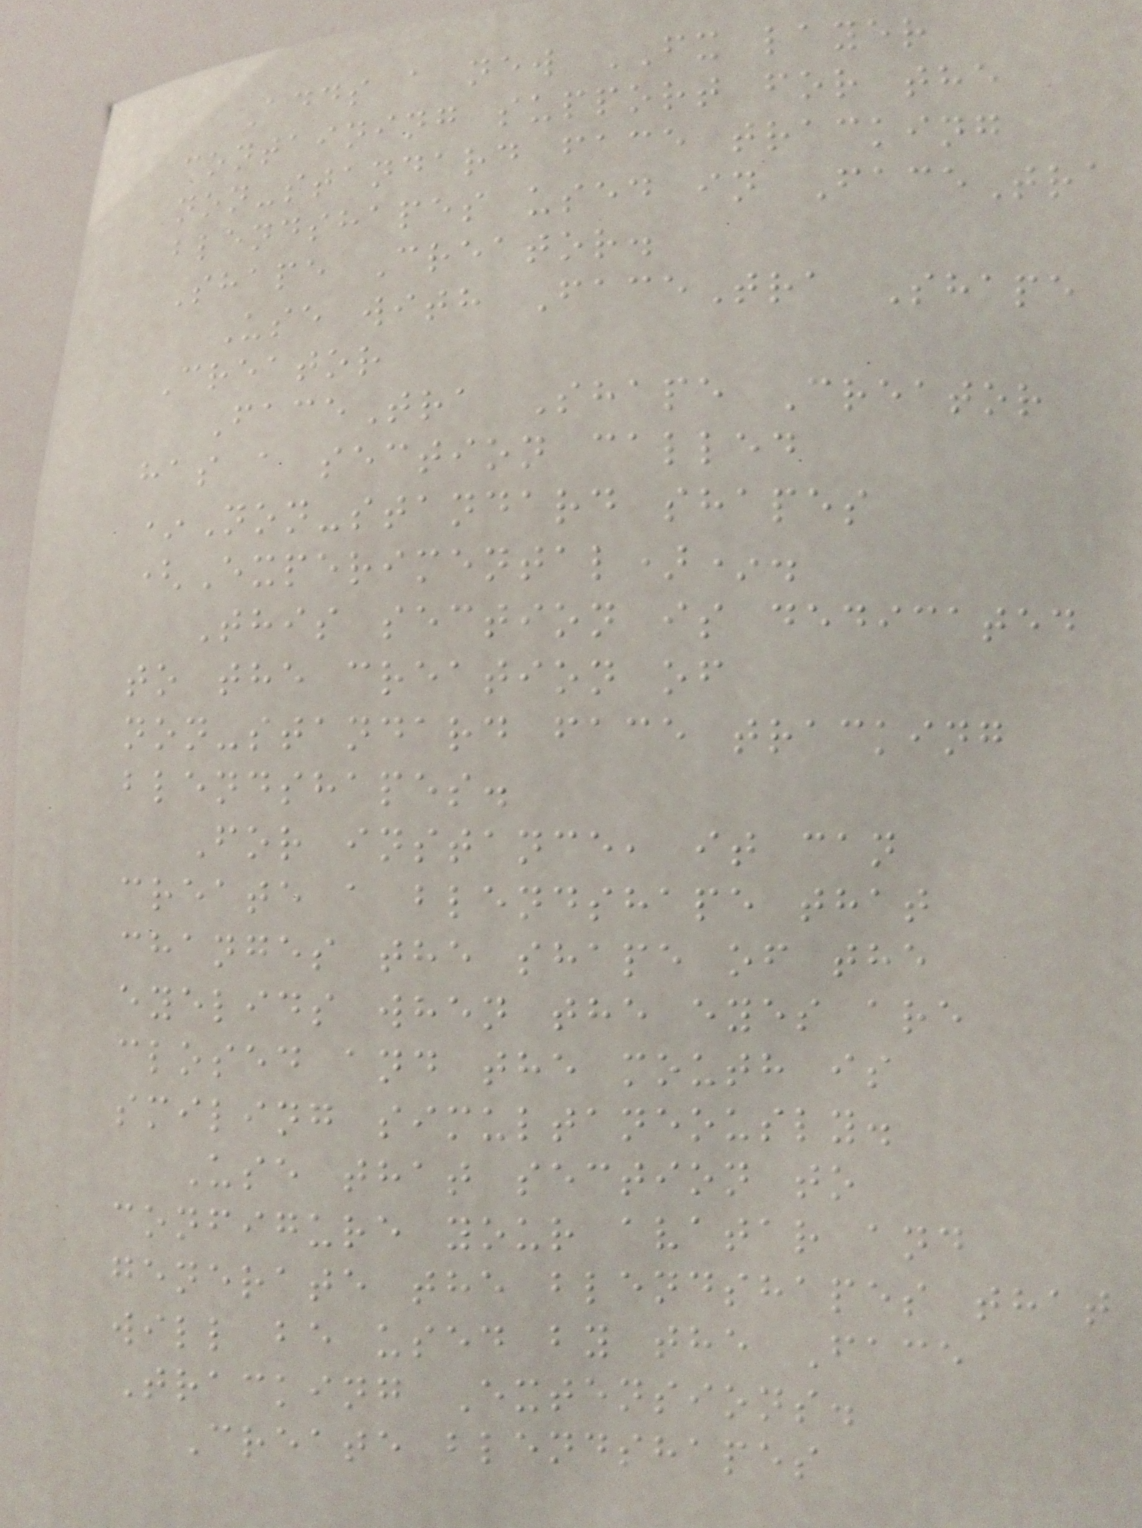Adds a new FX layer
containing support for the
non-standard face tracking
blendshapes used in FaceTra
Shape Creator.
Use with FaceTra Shape
Creator
FaceTra Shape Creator
has a section called
*Non-standard shapes
(Experimental)*.
This section is dedicated
to the creation of
non-standard face tracking
blendshapes.
For instance, it can
create a blendshape that
changes the shape of the
eyelids when the eyes are
closed and the mouth is
smiling simultaneously.
Use that section to
configure your avatar and
generate the blendshapes that
will be used by the Face
Tracking Extensions.
Create blendshapes
